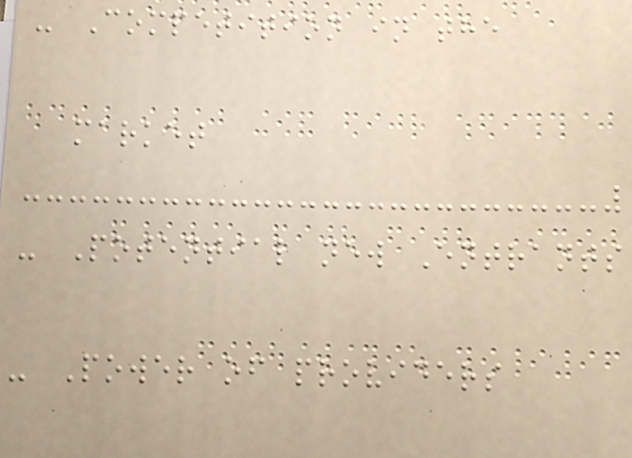- Competition in the
market
- Potential new Entrants
- Power of providers
